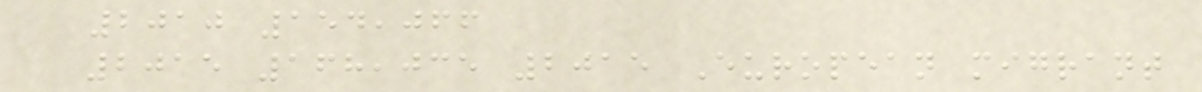2010 154,066
2015 168,035 2015 European migrant
